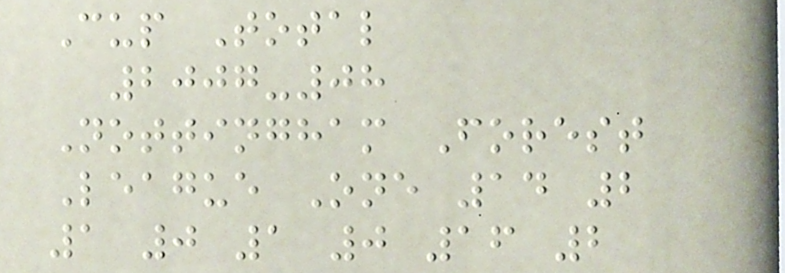Cup Total
2007-08
Nottingham Forest
League One 14 2
1 0 1 0 16 2
